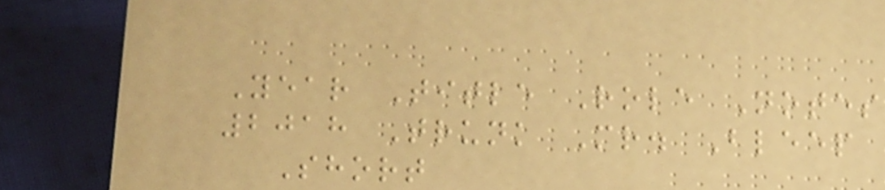Year Title Role Notes
2018 Trunk Mr. Bleep
Short
